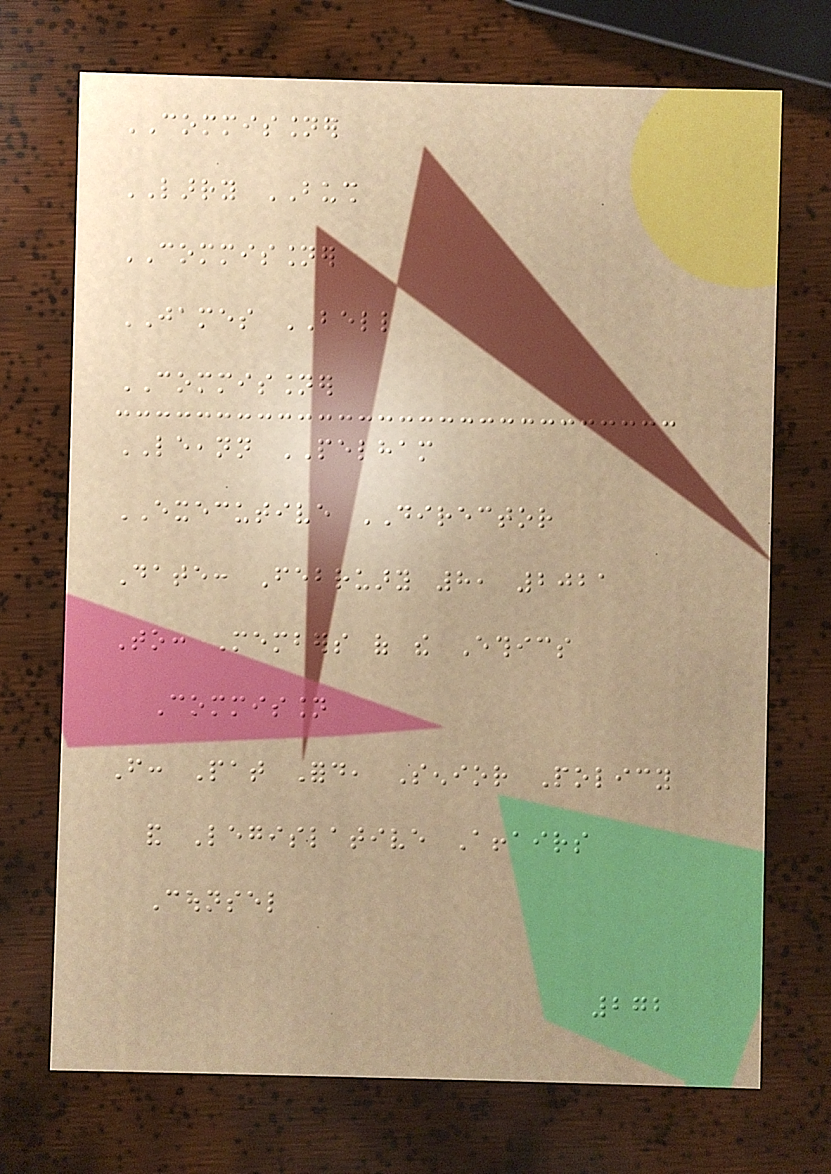COMMISSIONER
LARRY BUSH
COMMISSIONER
JAMES BELL
COMMISSIONER
LEEANN PELHAM
EXECUTIVE DIRECTOR
Date: February 8, 2021
To: Members of the Ethics
Commission
From: Pat Ford, Senior Policy
and Legislative Affairs
Counsel
272
